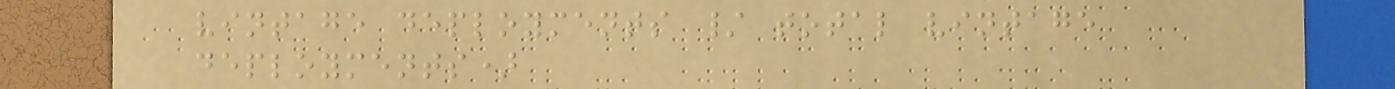vintage deployments / total vintage
deployments)
